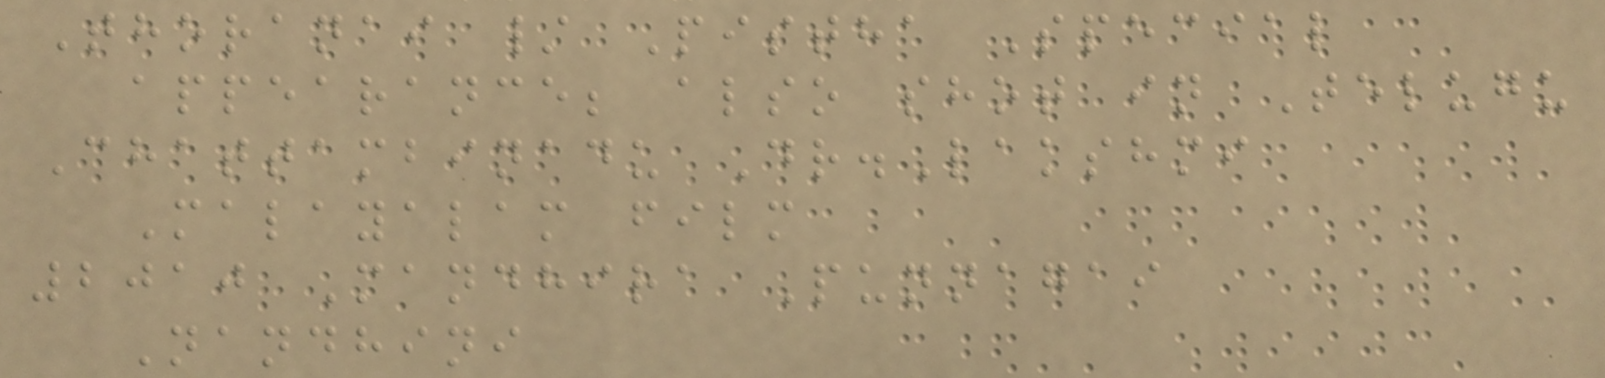Thoranai / Pistha Special
appearance; also shot in Telugu
Chattambinadu Dr.Lakshmi
Malayalam film
2010 Mandhira Punnagai
Nandhini
